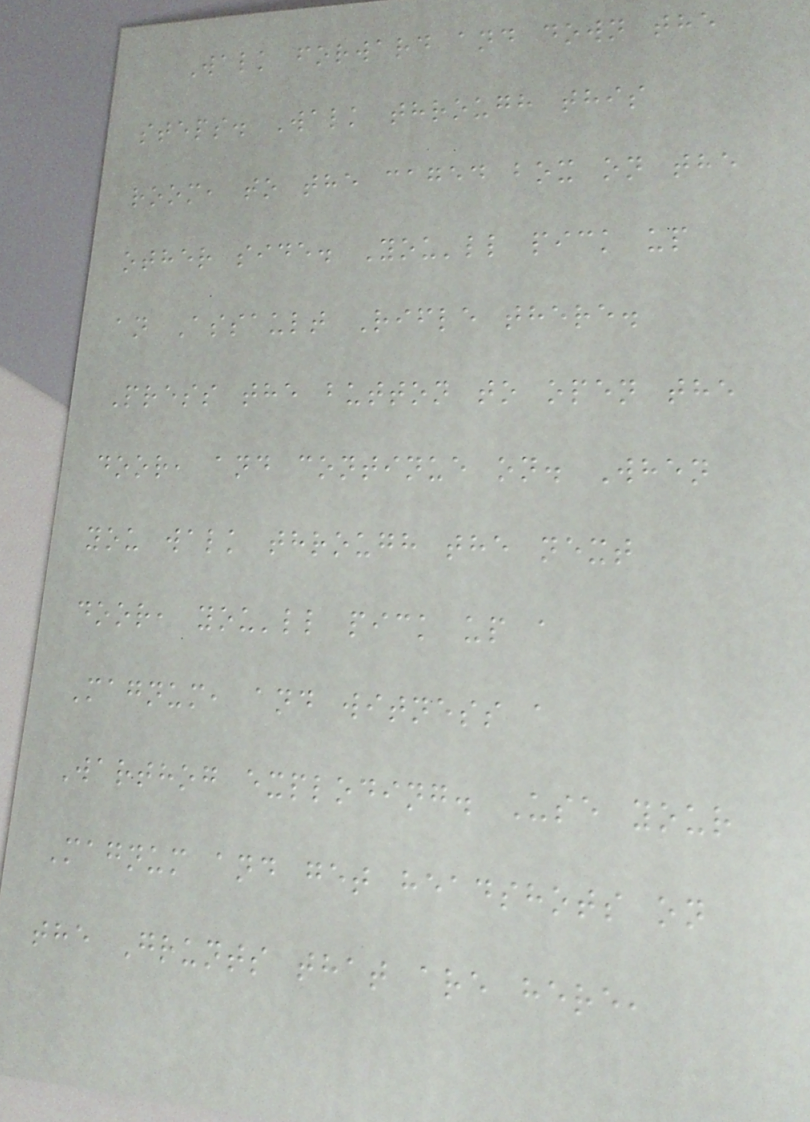Walk forward and down the
steps. Walk through this
room, to the caged box on the
other side. You'll pick up
an Assault Rifle there.
Press the button to open the
door, and continue on. When
you walk through the next
door, you'll pick up a
Magnum, and witness a
Warthog exploding. Use your
Magnum and get headshots on
the Grunts that are here,
